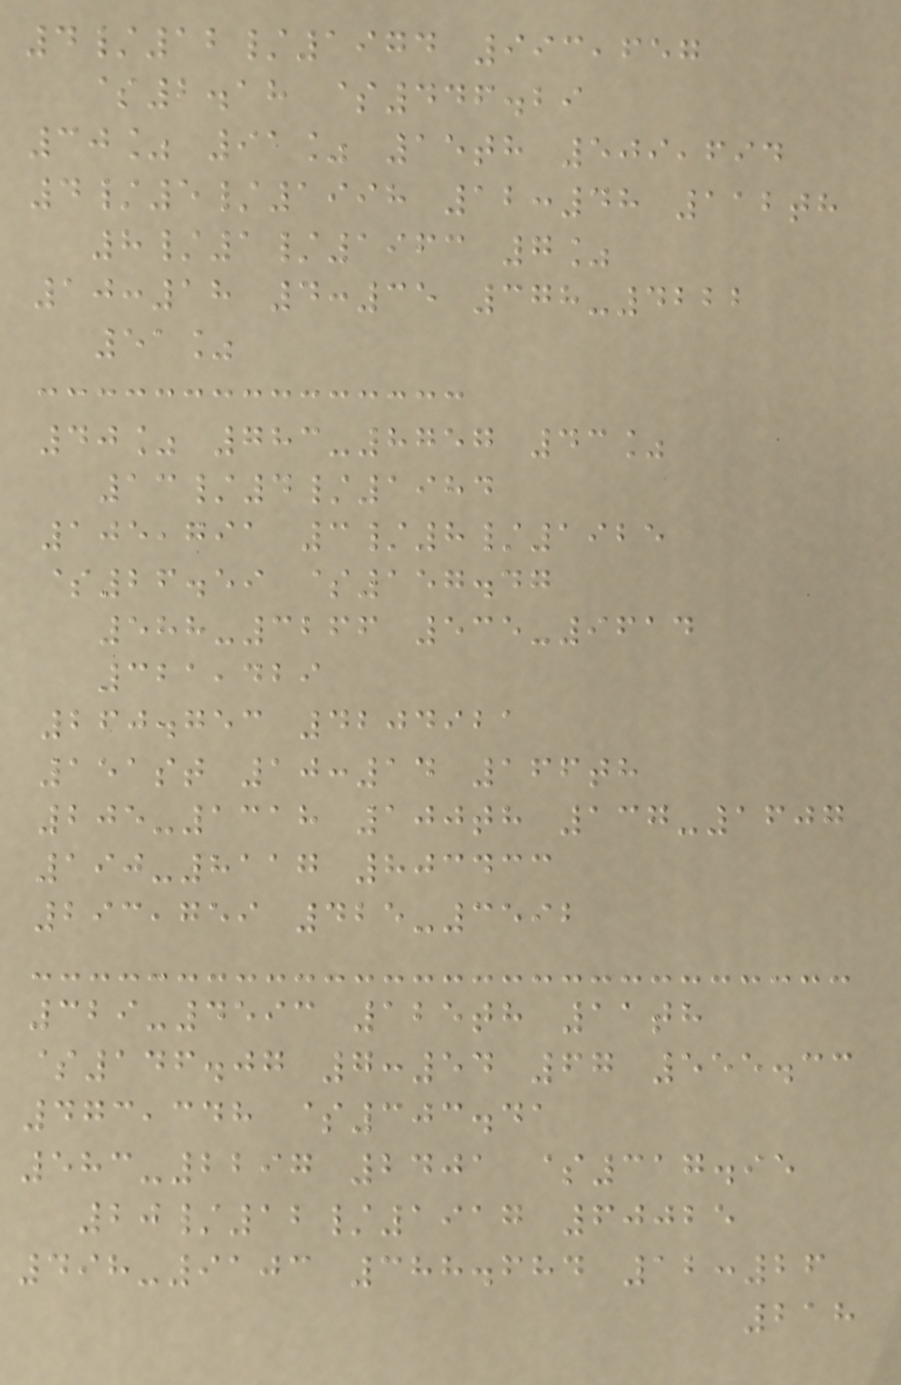4/12/1974 993,657
$2.18 $446.29
30% 91% 15th 509,694
4/5/1998 12:48 112th
8/1/1963 7%
10:18 4:35 378-4222
51%
40% 783-8757 43%
13/4/1984
105,791 3/8/1925
$26.59 $157.47
588-3266 535-9614
321,429
260.753 4204921
151st 10:14 166th
205-1318 100th 137-1607
190-8117 803433
293,759 425-3592
329-4593 125th 11th
$146.07 7:54 67 555.33
473,348 $303.41
583-2297 2401 $317.95
20/12/1917 60025
498-9103 388.684 12:26
218
